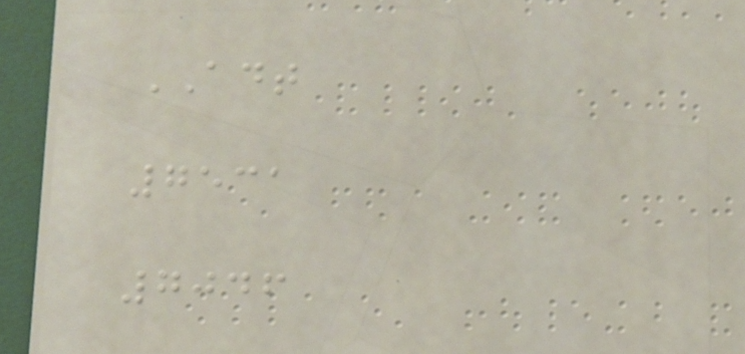ADT
7531
7046
